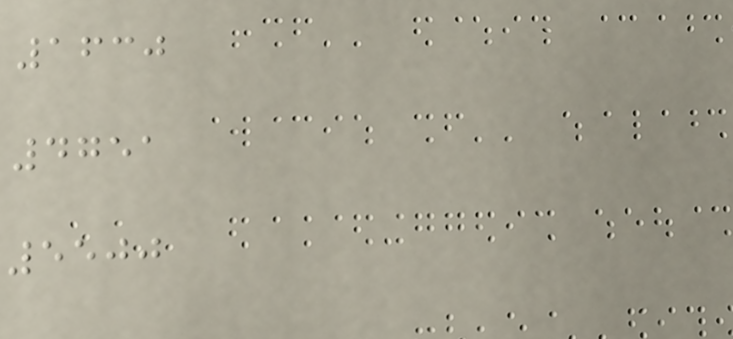1630
4751
5500
